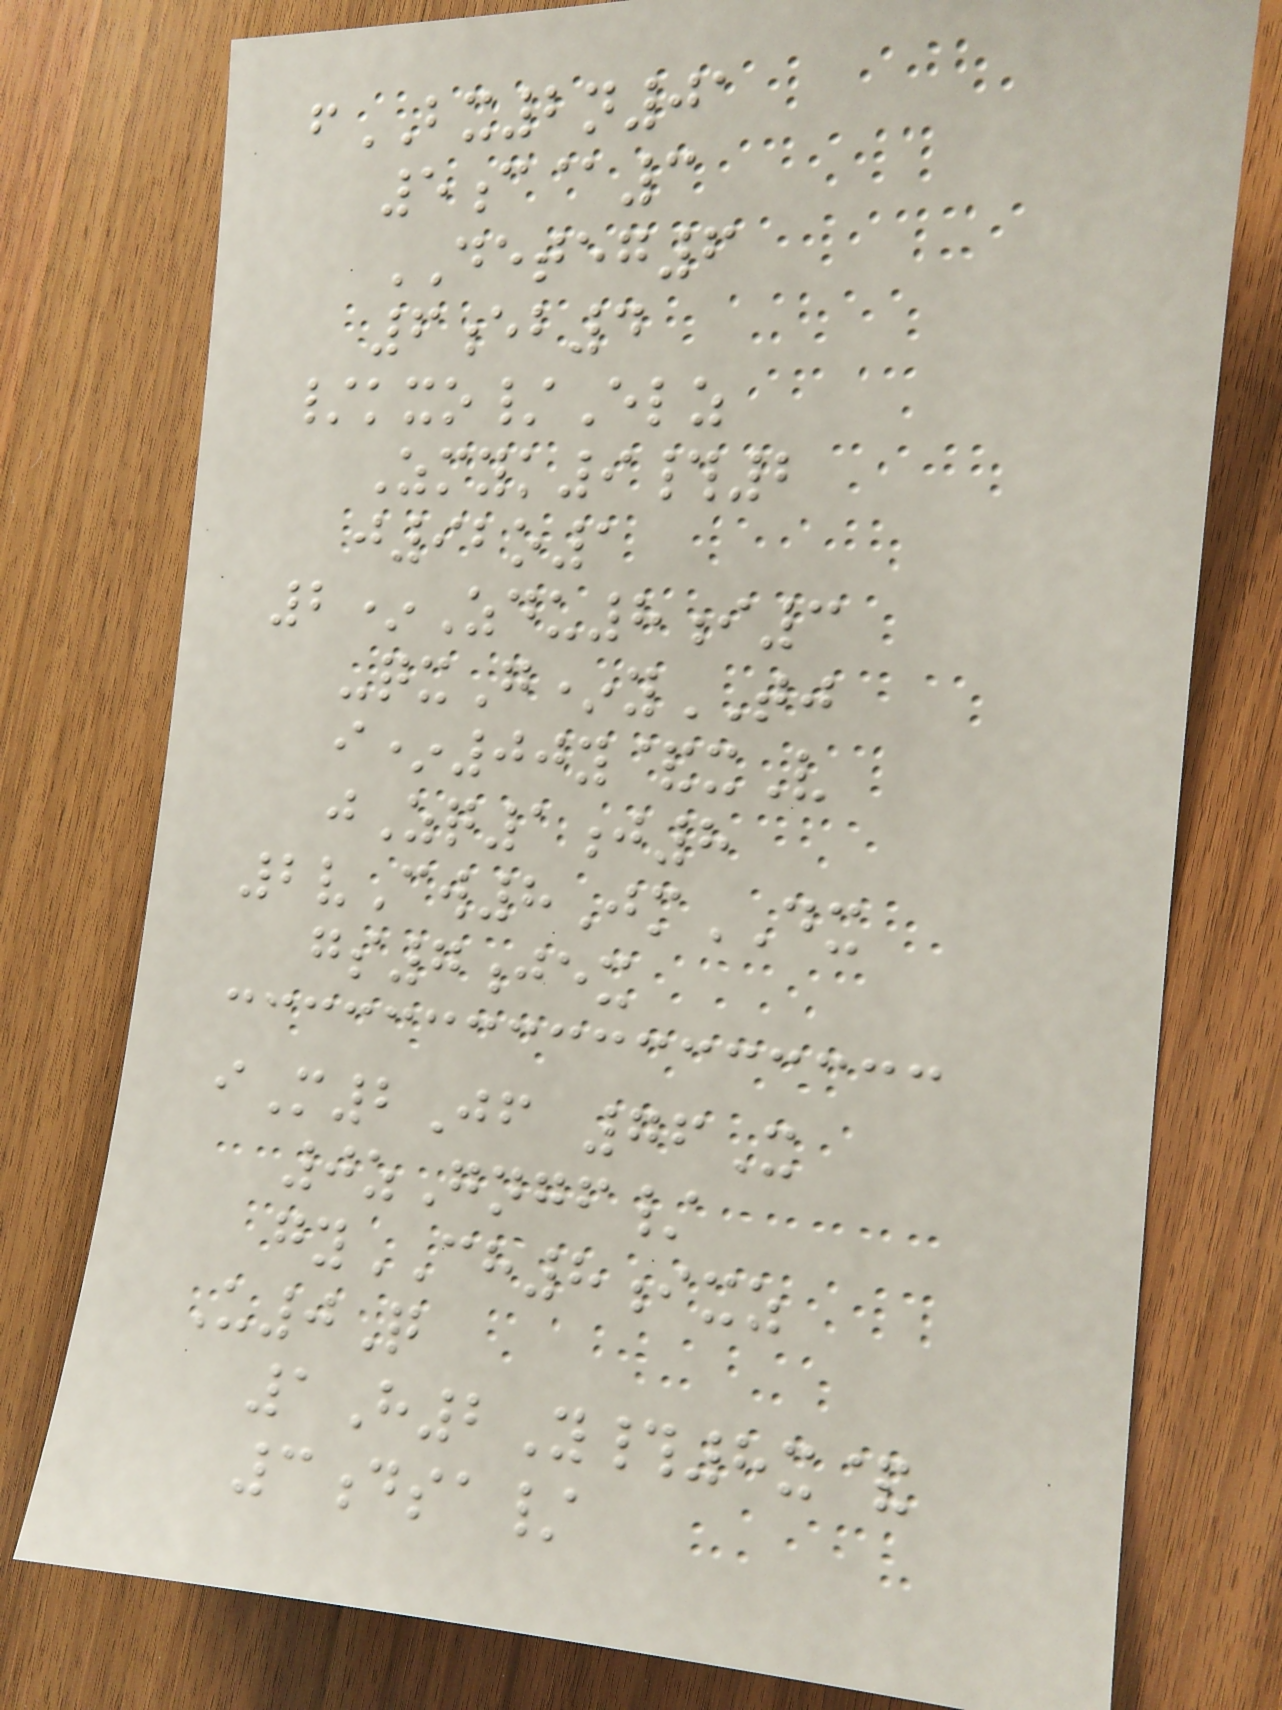fBX2n01
5c@3
DETEG6
6eb4
/kxo/Elz
Zmyk9#2
j92o1
2*Zdu8i3
-qxG*yTJ
i*00y&xV
jZq1j8
2vCw8JmDX
gs7jex
iM2Jf 76X
0zGngf/
gyCH8ixz
U0Q
1H2Y#8x&
3dsa/
